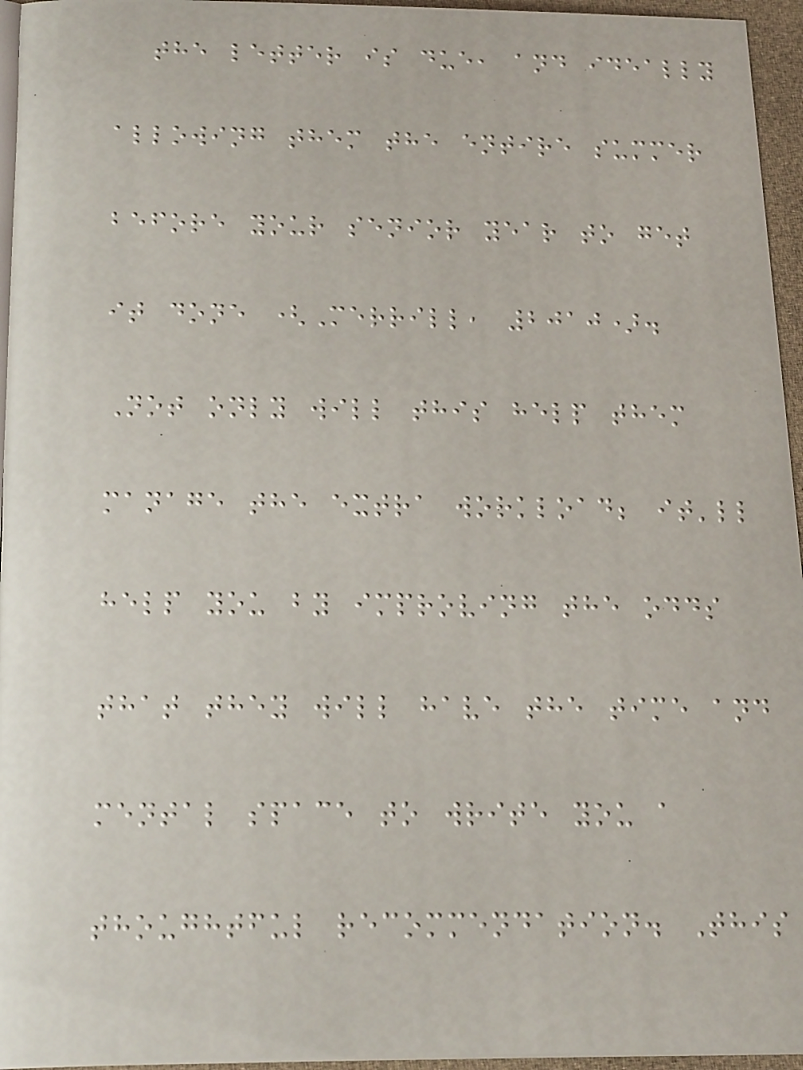the letter is due, and ideally
allowing them the entire summer
before your senior year to get
it done (Merrill, 2010).
Not only will this help them
manage the extra workload; it'll
help you by improving the odds
that they will have the time and
mental space to write you a
thoughtful recommendation. This
